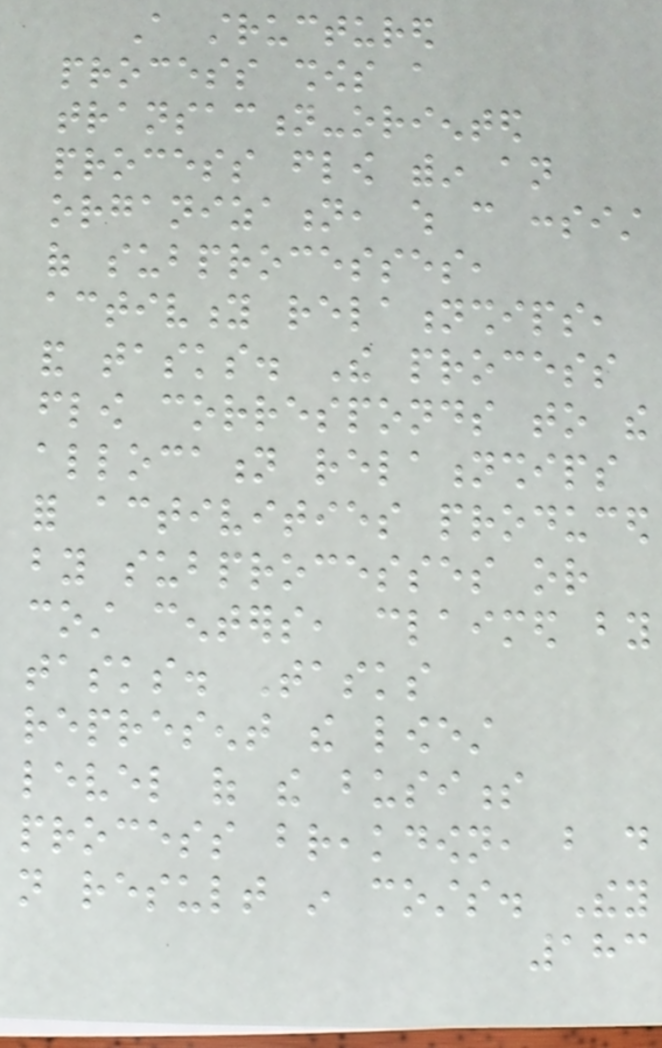A structured
process shows a
transaction-oriented
process flow within an
organization, which can consist
of subprocesses,
activity relationships,
and tasks. The process
flow corresponds to the
allocation relationships
for activities produced
by subprocesses or
cost centers, claimed by
tasks. Tasks
represent the lowest
level of the business
process breakdown, but do
not result in costs. They
183
